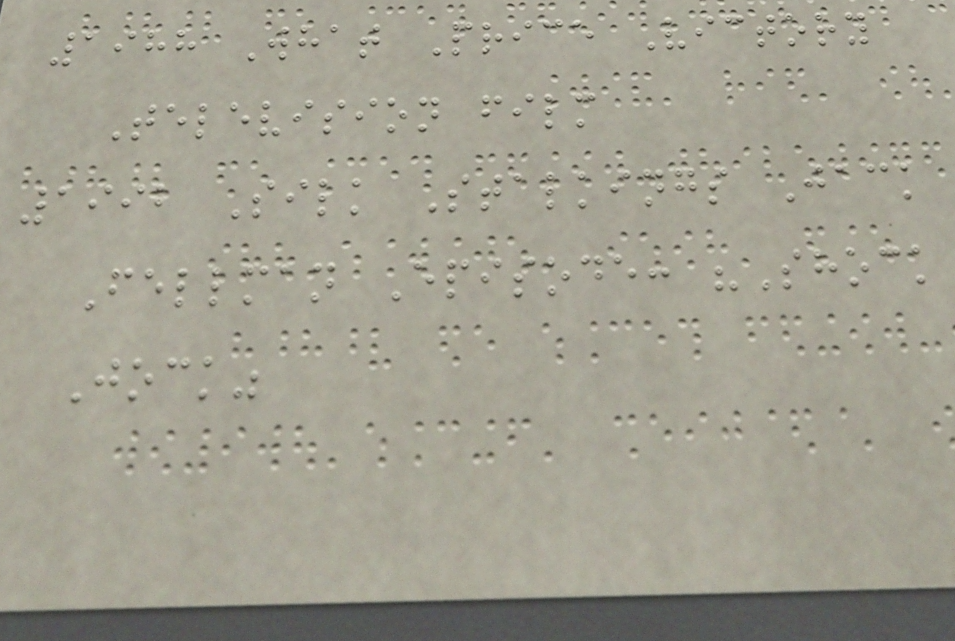1988 What Price Victory
Television film
1992 Silk Stalkings Jack
Fellman Episode: "Shock
Jock"
